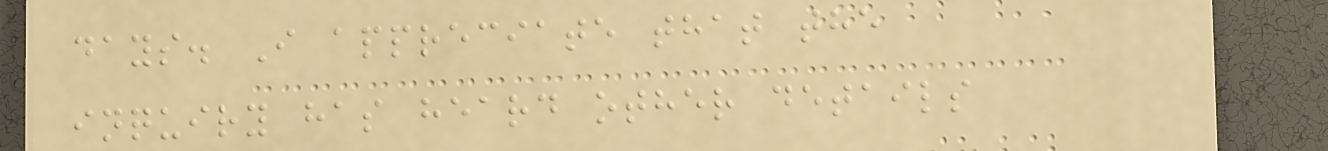days. I appreciate that the
inquiry has heard other details
